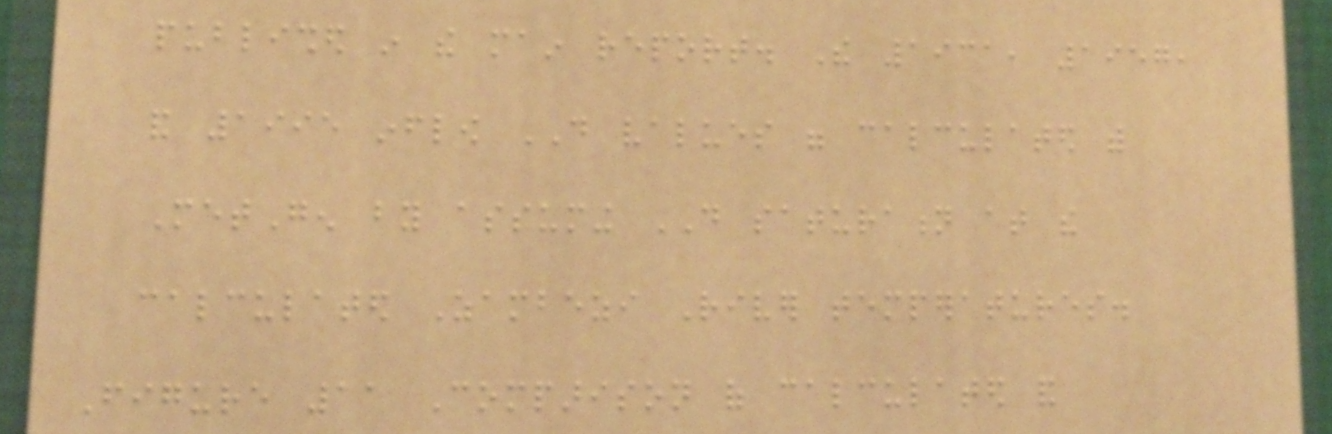published in the main report. The 1931, 1957,
and 1995 inflow DO values were calculated with
MetGen by assuming DO saturation at the
calculated Zambezi River temperatures.
Figure 11 Comparison of calculated and
